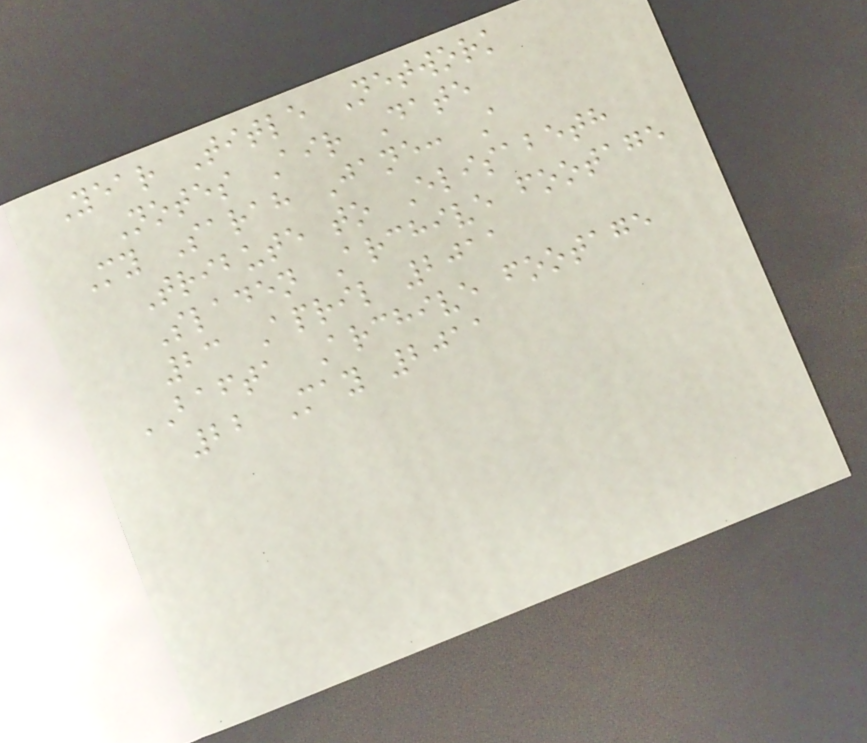Year Title Network
Notes Air Date
My Sarah Jane: A
Tribute to Elisabeth
Sladen Archive footage
23 April 2011
BAFTA Archive footage
22 May 2011
